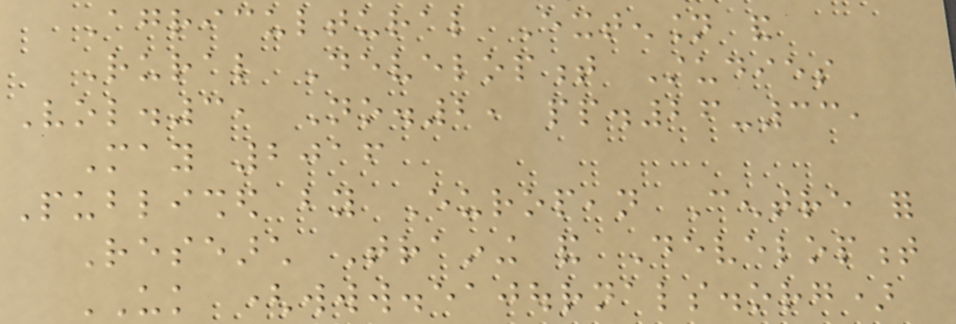Agricultural Extension and
Rural Development Studies
Vol.3, No.2, pp.26-33,
May 2016
Published by European Centre for
Research Training and Development
UK (www.eajournals.org)
